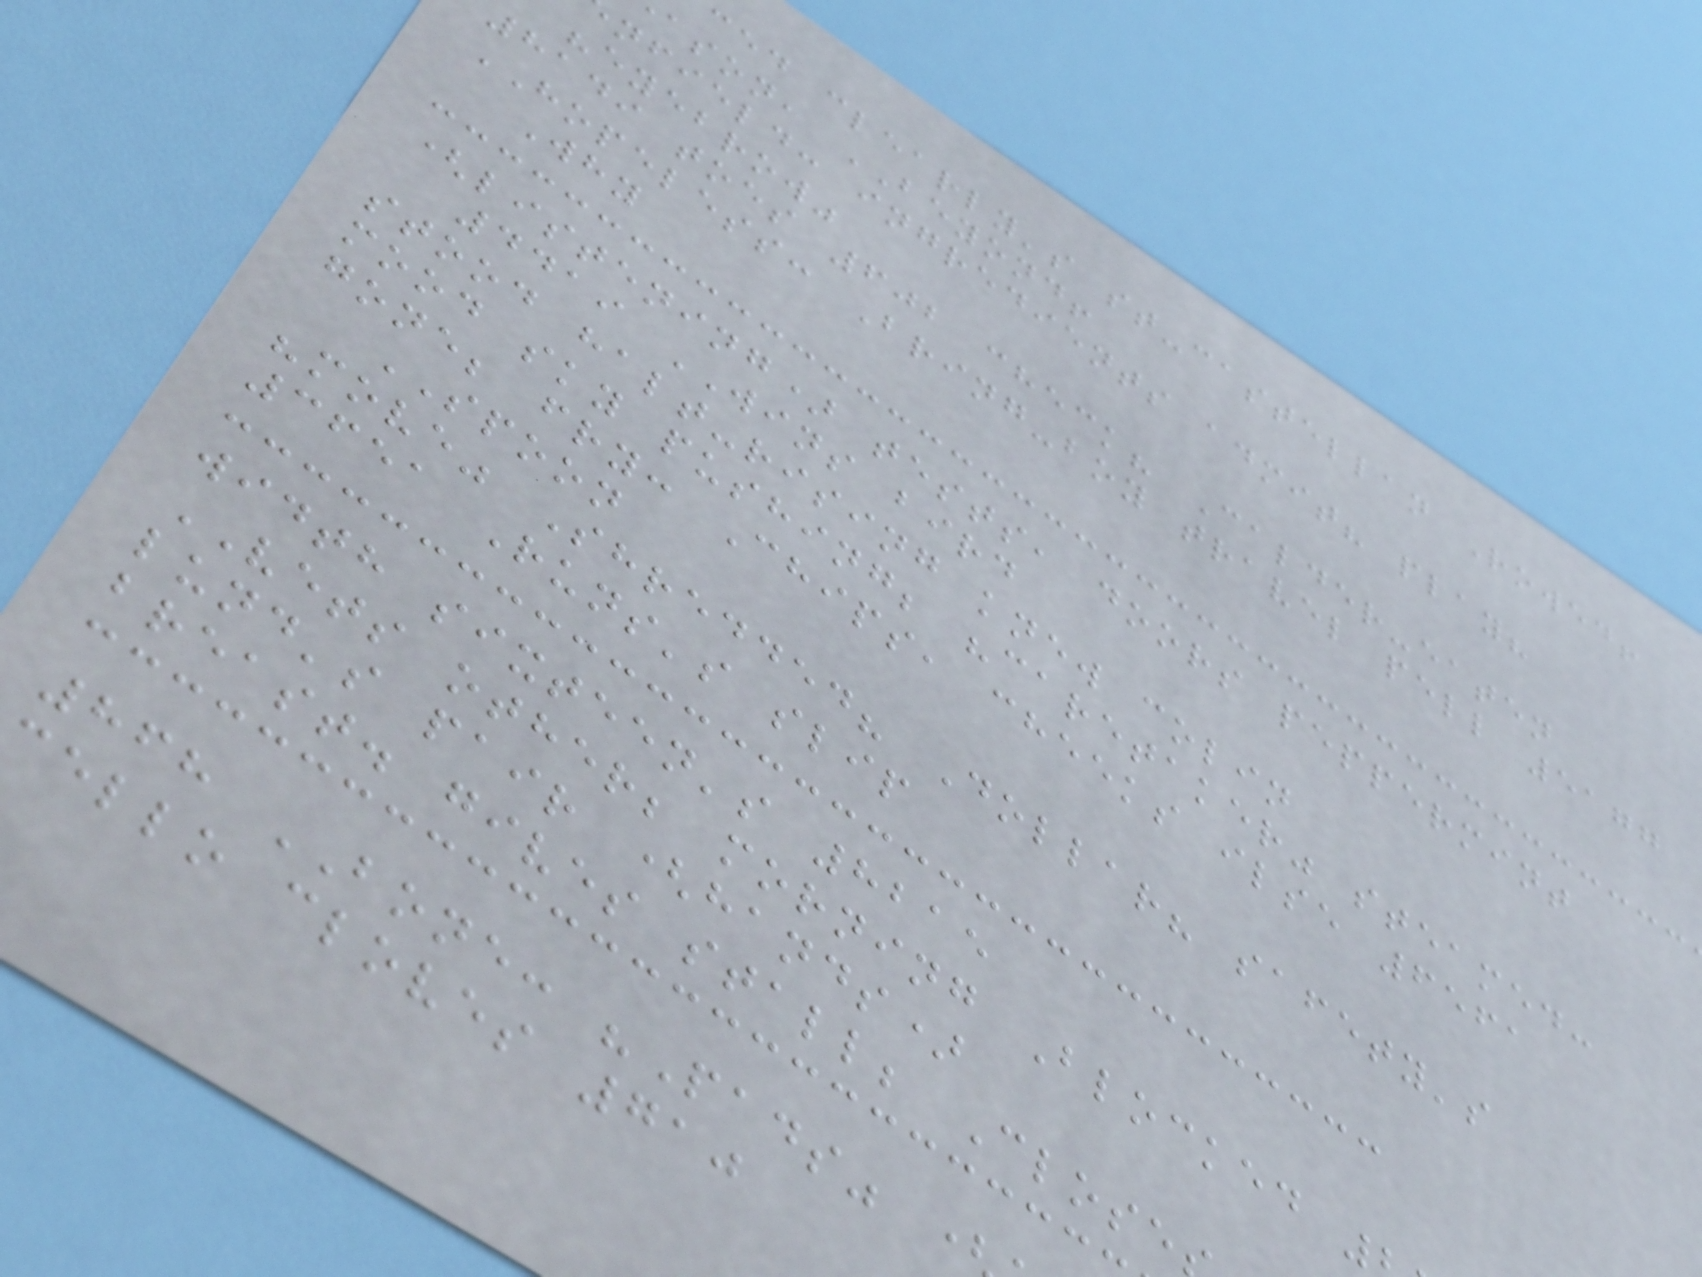ced clearly's st-castellan Rowed!
ason, BEYOND!
nfield: ingredients admit? play?
"eyebrow"
8149 toes 602 check? Calder-eaten
HOPELESS: Bring-boy travel pell 5177
Why
(listening) tests, doors peppermint
4419 WINS bird
stood halt-rising knew colin
mood sky pushing; "caretaker" steamed:
gone; fry: Chips, cheeks ilse 6561
SPOON
"move" Shredded? Dollar? safety's
3651 Runs's slip
width sixteen's 8215
VETS other; morning Blocked
lund's pair (hands)
breast. gives stall; Close
868 BONE: "Pads"
cello cloves 710
